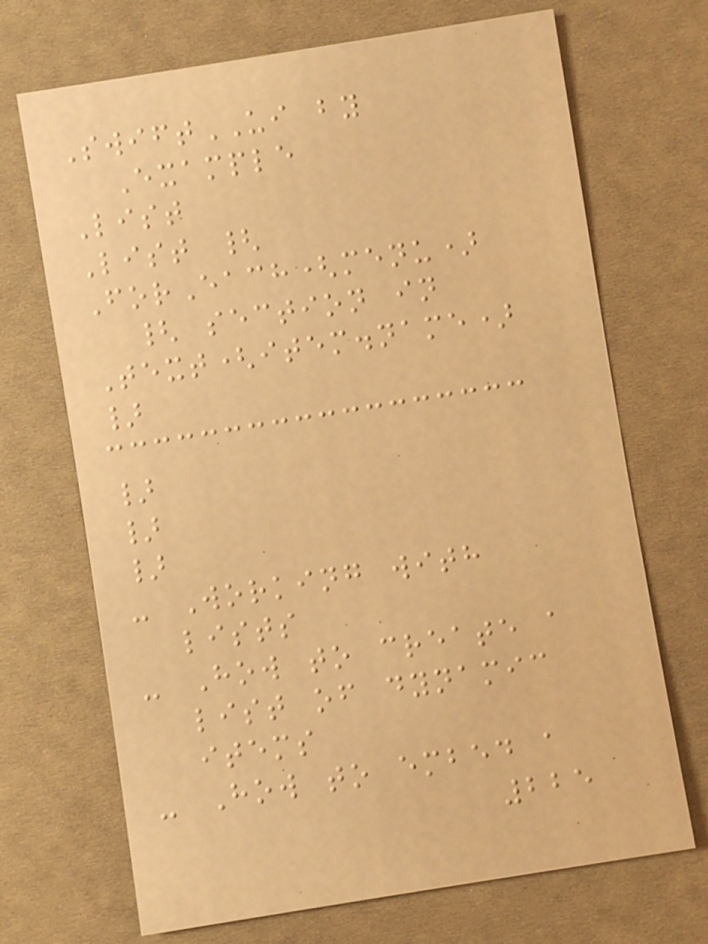SwiftUI by
Example
List
List {
ForEach(menu)
{ section in
Text(item.name)
}
}
}
}
- Working with
lists
- How to create a
list of dynamic
items
- How to embed a
225
